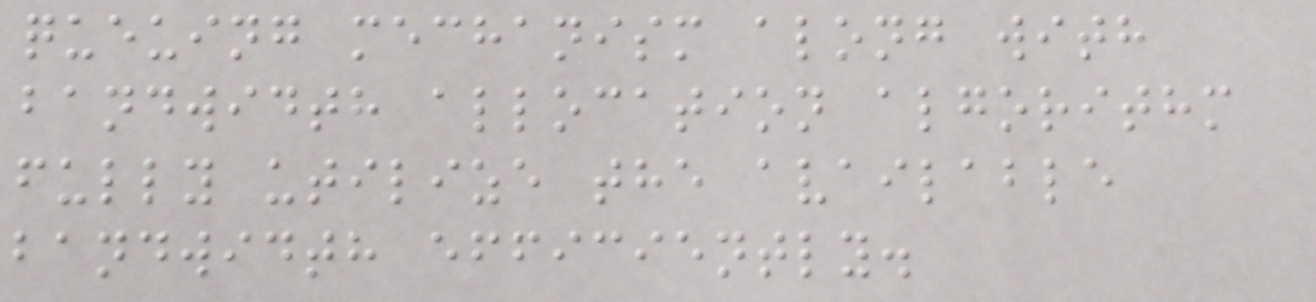queuing mechanism along with
bandwidth allocation algorithm
fully utilize the available
bandwidth efficiently.
